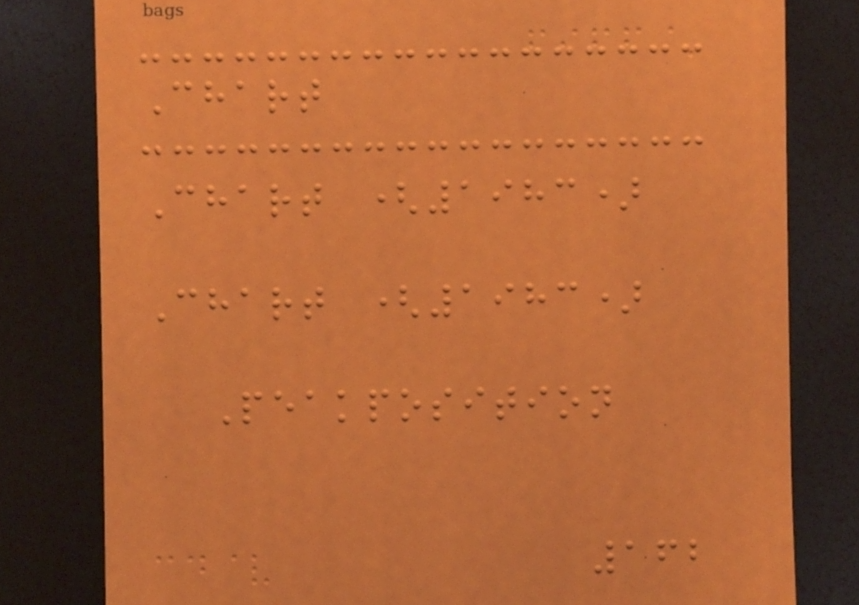Chart
Chart (1983)
Chart (1983)
Peakposition
162
